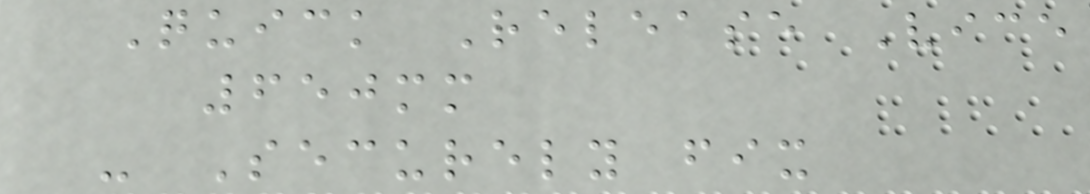Quick Release Vice
650mm
- Securely fix
